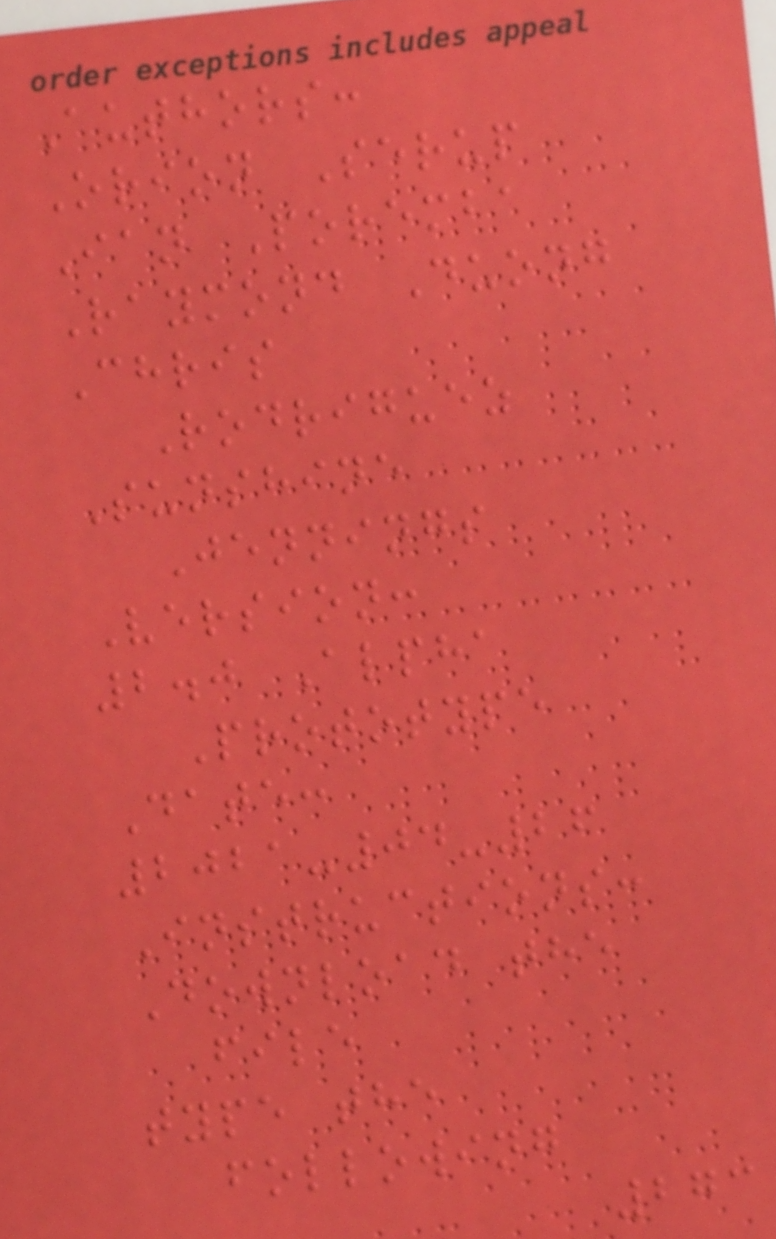Authors:
Orion Serup
Ian Poremba
Raymond Duong
Chris
Rodriguez
Sunshine
Jennings
Version:
2.0 Alpha
Prototype
Date:
2021-04-26
Instructions:
Download the
file
type the
following
273
